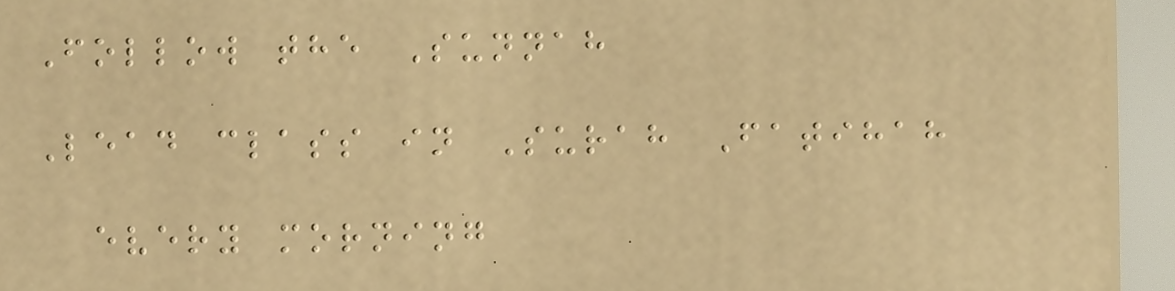Follow the Sunnah
Lead class in Surah Fatihah
every morning
